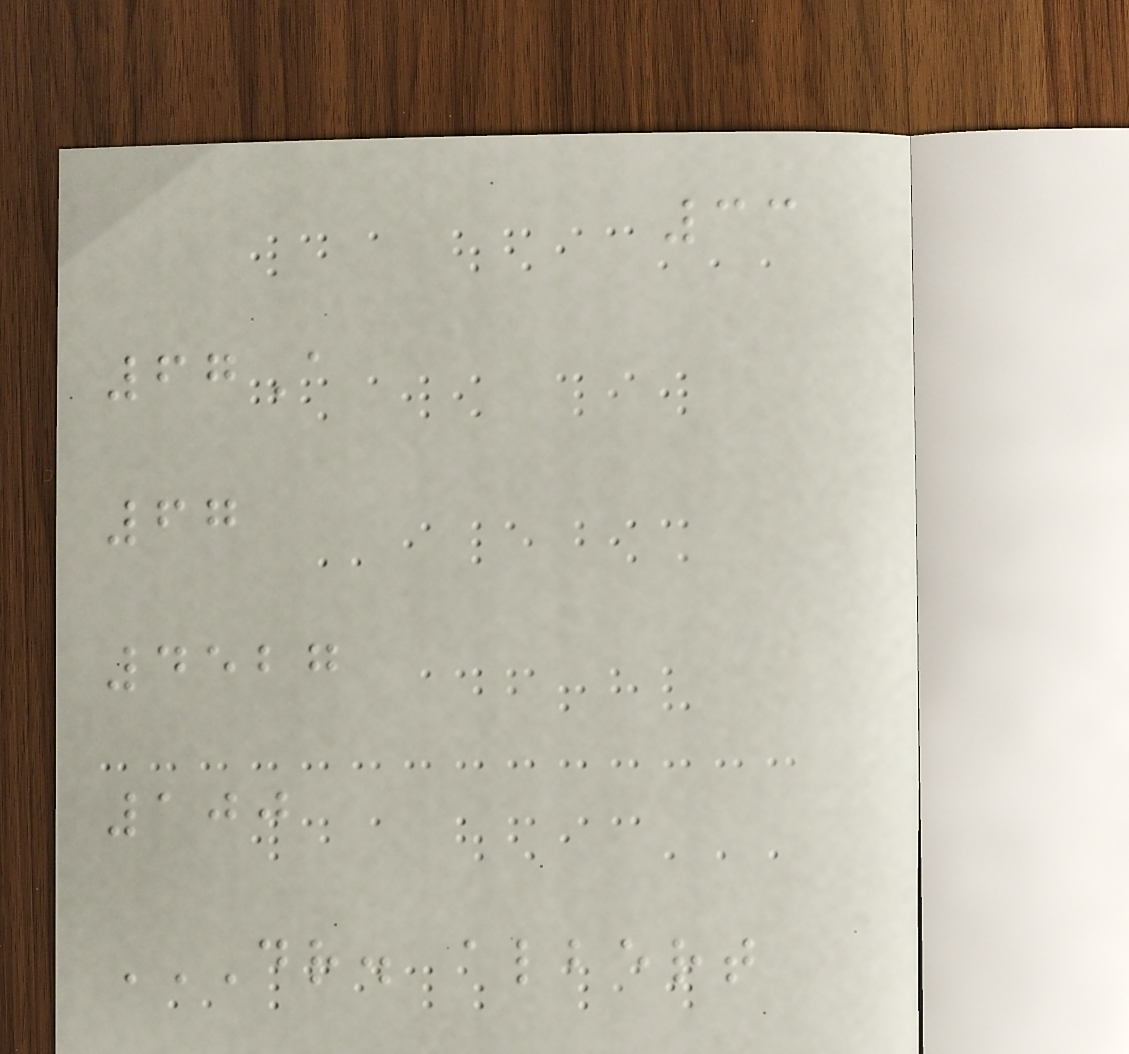33
67A
67
4527
100
DR. ALBERT
